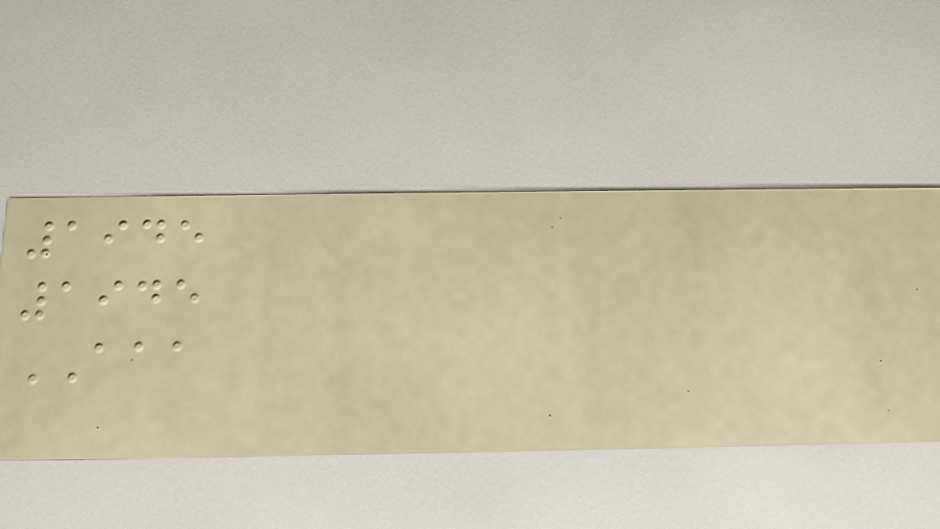1945
1945
AAA
